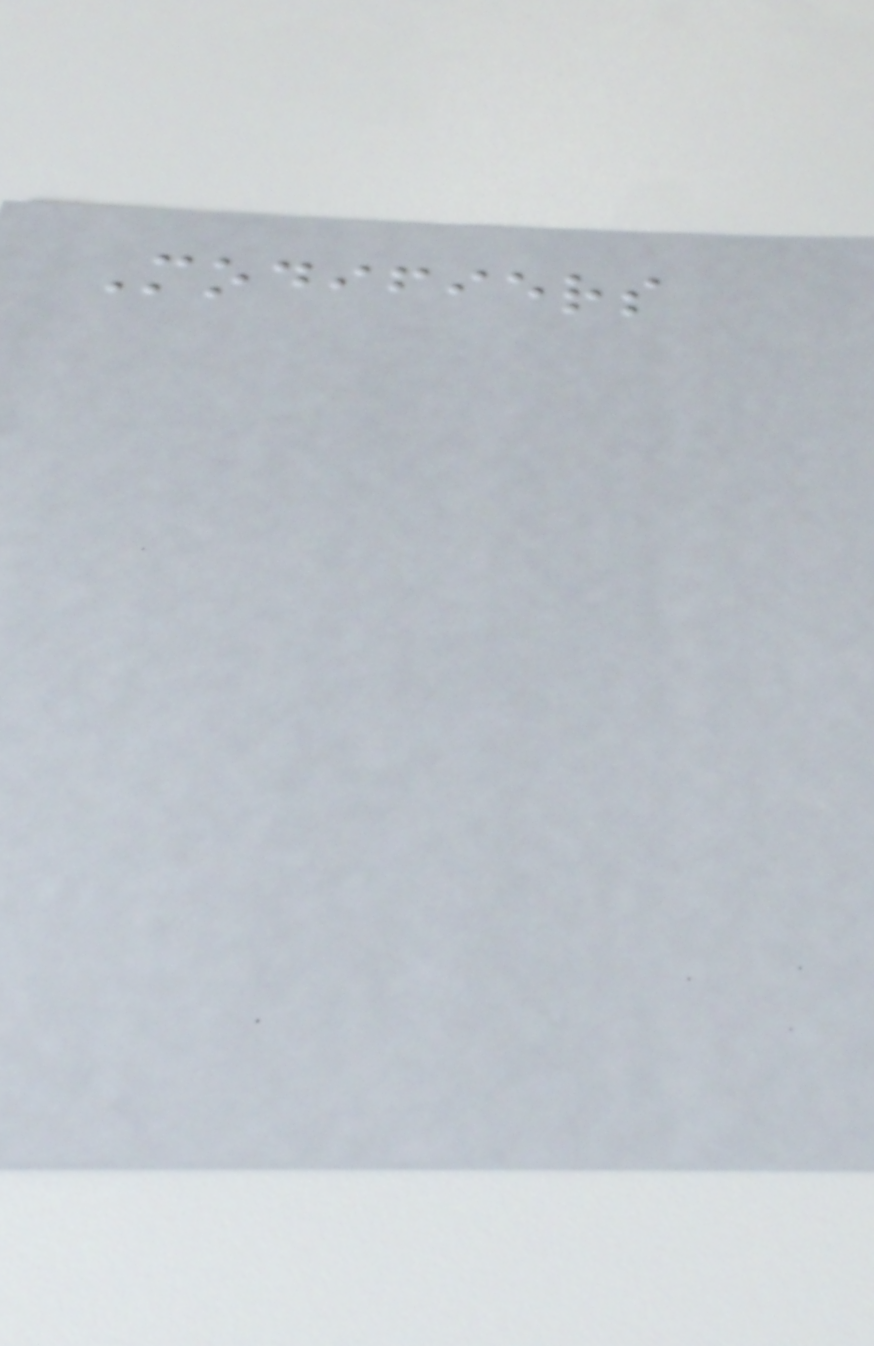Modifiers
